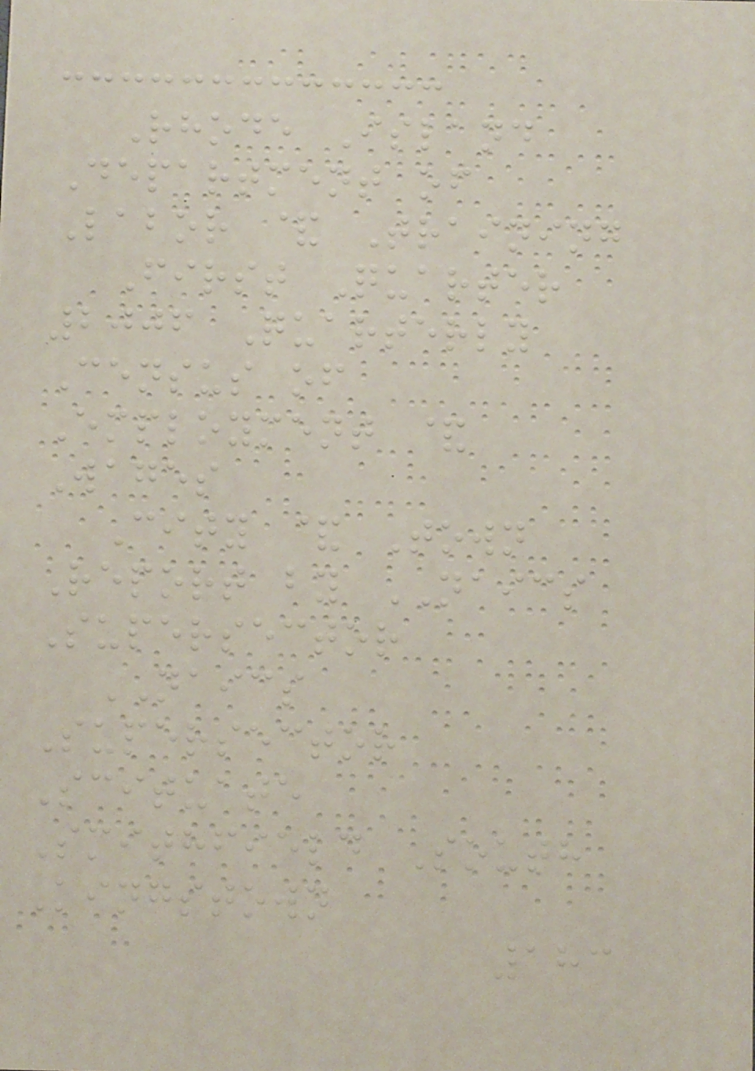Rhode Island
Department of
Labor & Training
First Quarter
2006 Quarterly
Census of
Employment &
Wages
City & Town
Report by NAICS
Supersector
NAICS
Supersector
Scituate
Smithfield South
Kingstown
183
